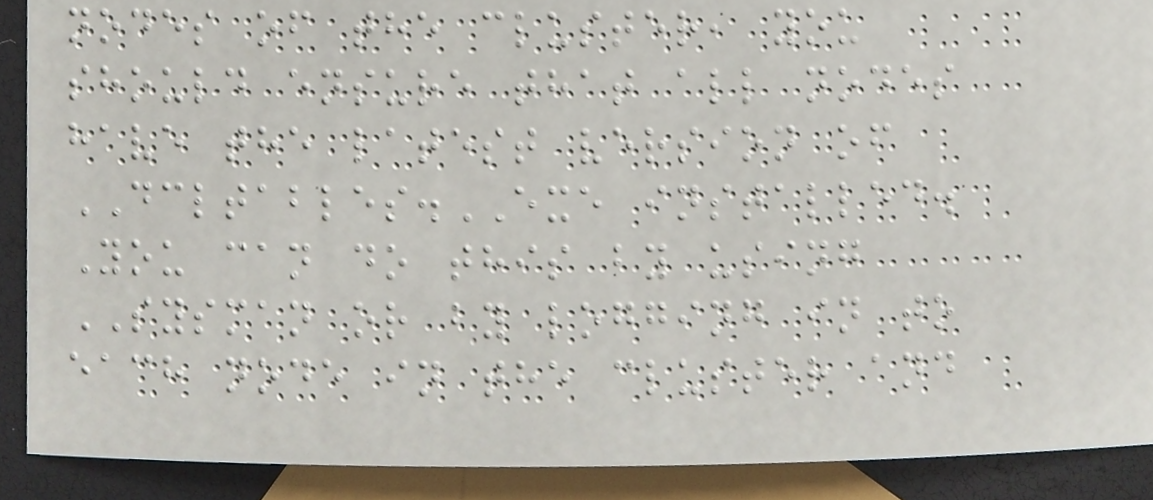nodes of the cluster, you
should ensure that all nodes
have the latest version of
DCLTABLES.EXE installed.
You can do this by using
SYSMAN or by logging in to
each node in the cluster and
